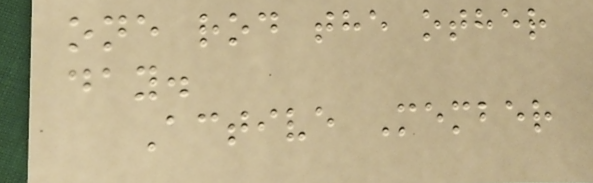one rod the other
day.
Active Member
